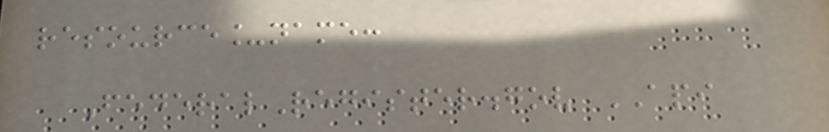resource_name:
FederalRegister.gov API
